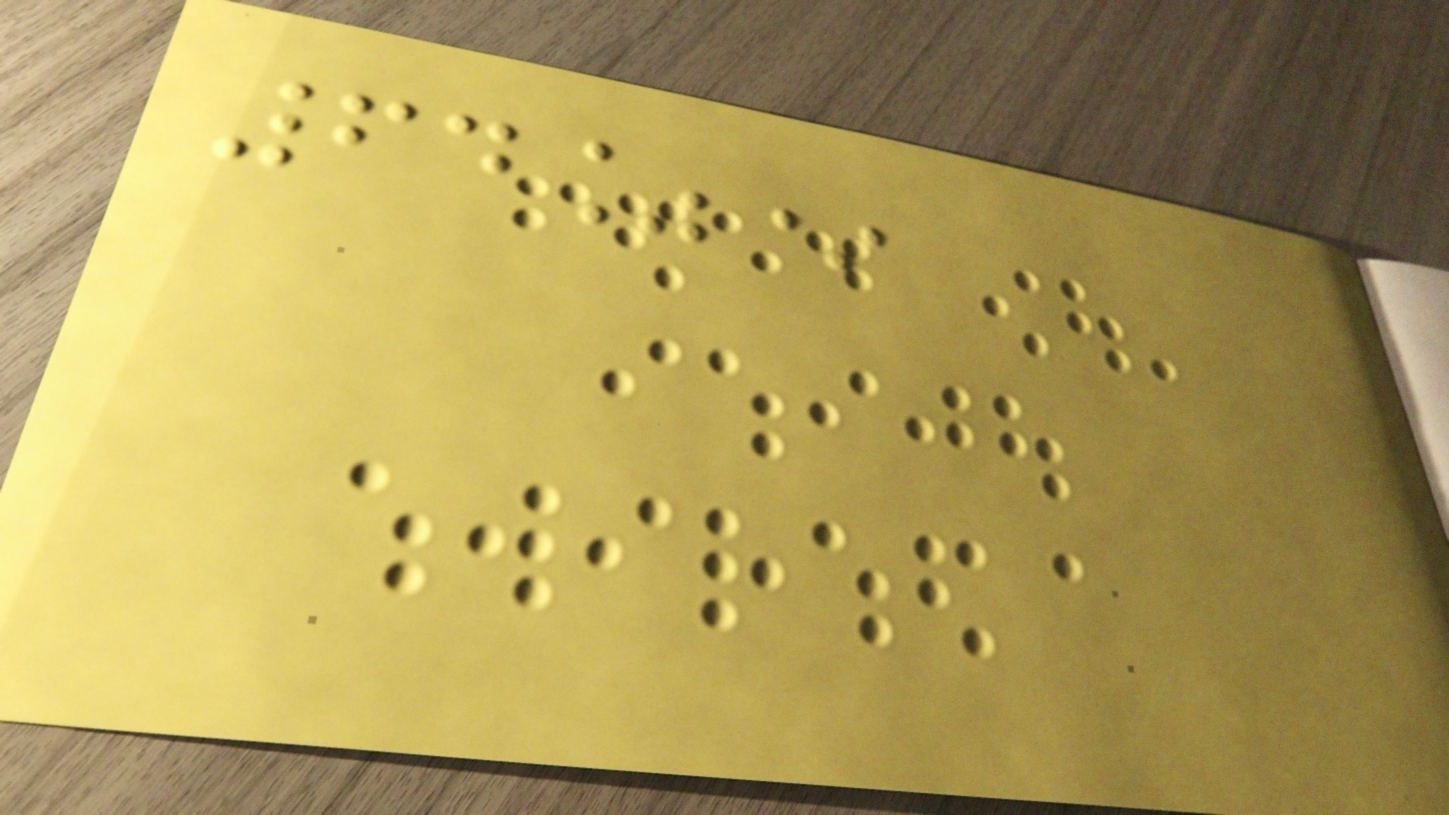64%*
